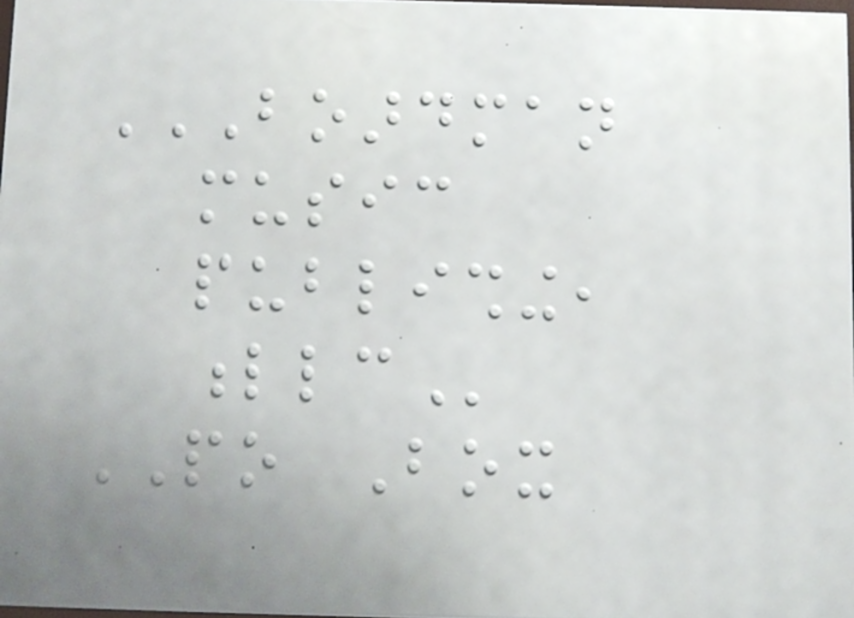BOARDMAN
MUSIC
PUBLISHING,
LLC
PO Box
